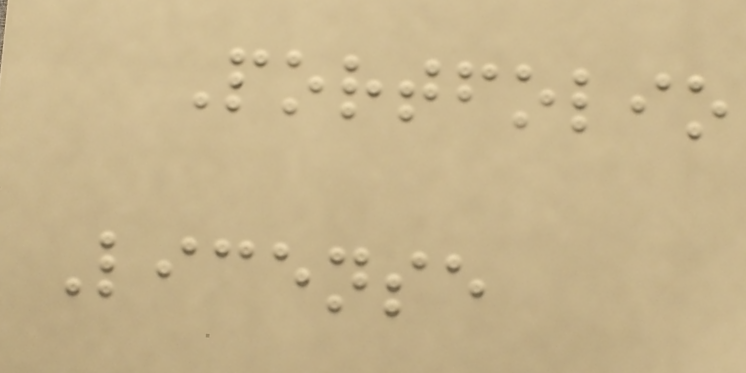Portfolio
License
